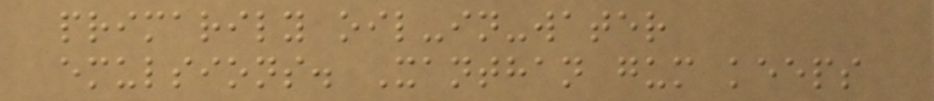primarily oil-in-water
emulsions. Xanthan gum keeps
